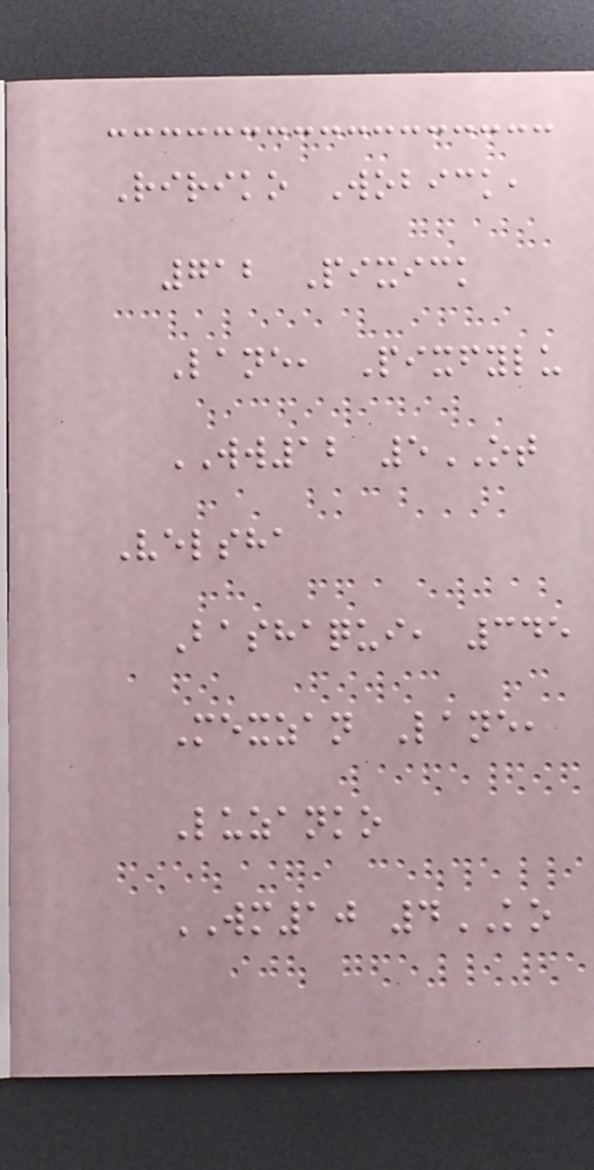Ririko Wobick,
712 Pixick
Lane, Pixfylu
WW12 5OT
Velsha
Bashaqui, 345
Mexzan Lane,
Luzanko
WM10 4KO
